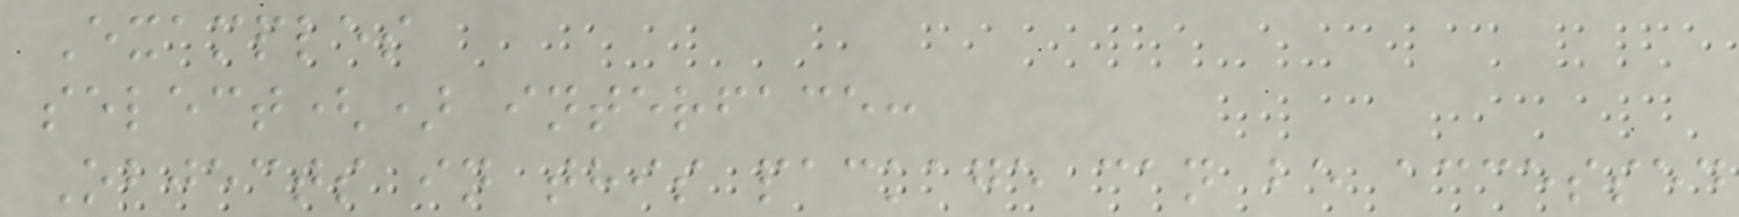Examples
select() interface:
Objects in this package can be accessed
